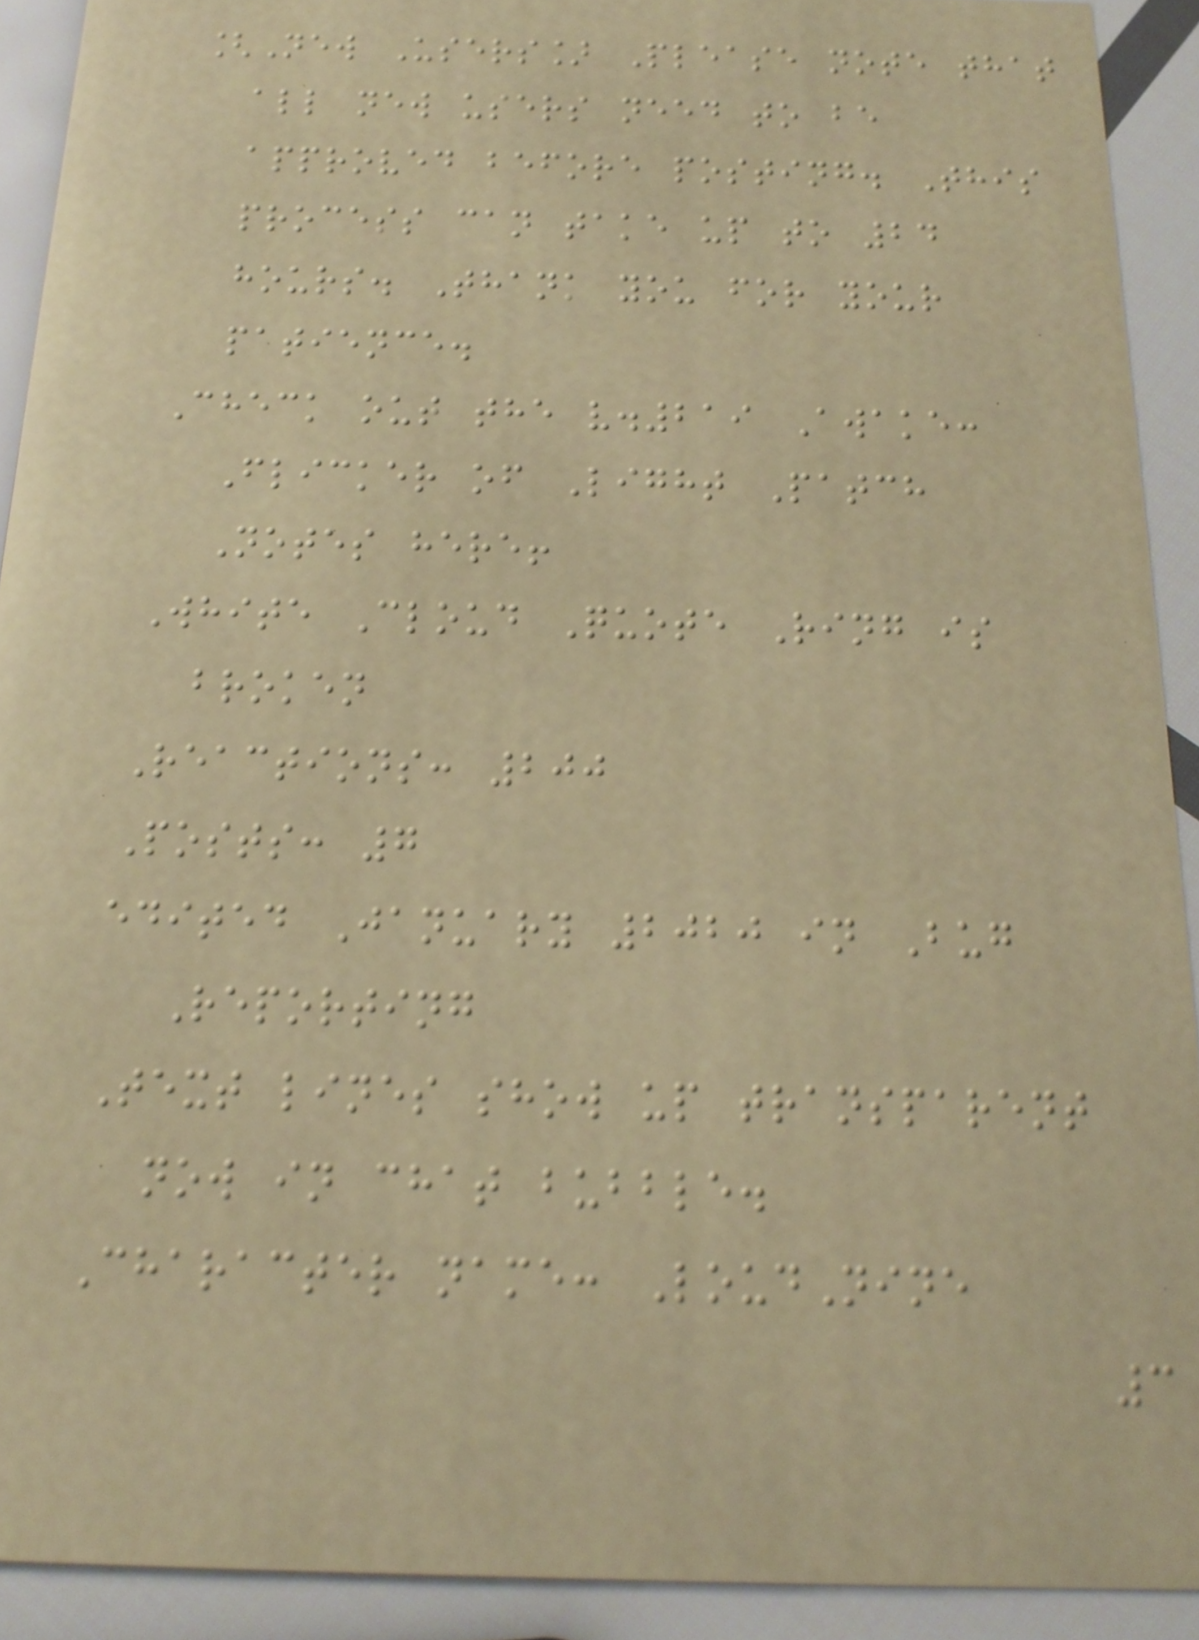[New Users] Please note that
all new users need to be
approved before posting. This
process can take up to 24
hours. Thank you for your
patience.
Check out the v.219 Awake:
Flicker of Light Patch
Notes here!
White Cloud Quote Ring is
broken
Reactions: 200
Posts: 7
edited January 2020 in Bug
Reporting
Text lines show up transparent
now in chat bubble.
Character name: LoudNine
3
